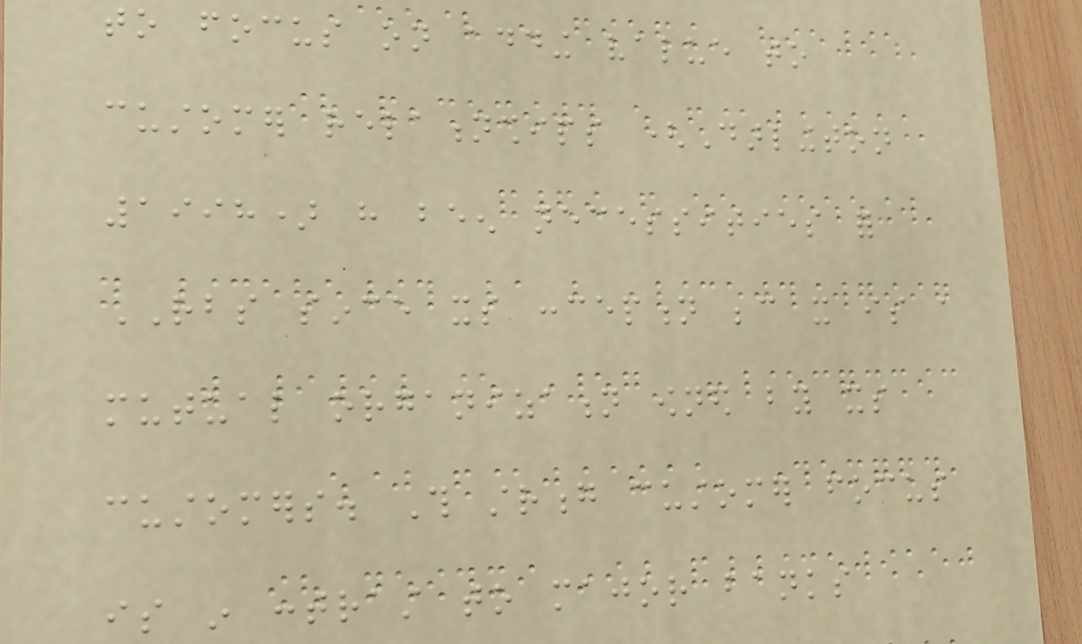to focus on adding value to
customer relationships (Darlington
1998) have been necessities for
RBS since its conception because it is a
mutual organization owned by its
customers. This strong customer focus
is in contrast to major banks
